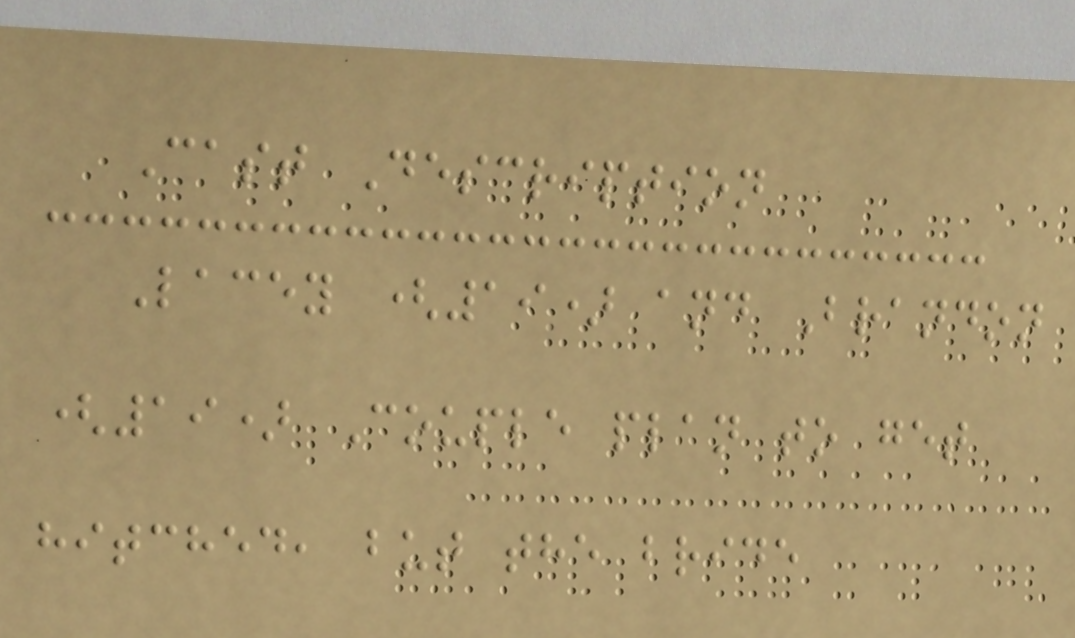Cast Description
Lacey (19) and Brandon
(19) Couple plan to get
hitched, but the bride
